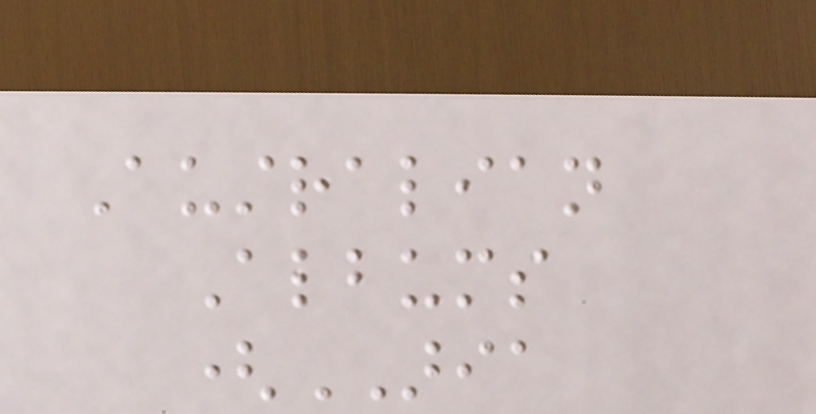Australian
Albums
(ARIA
